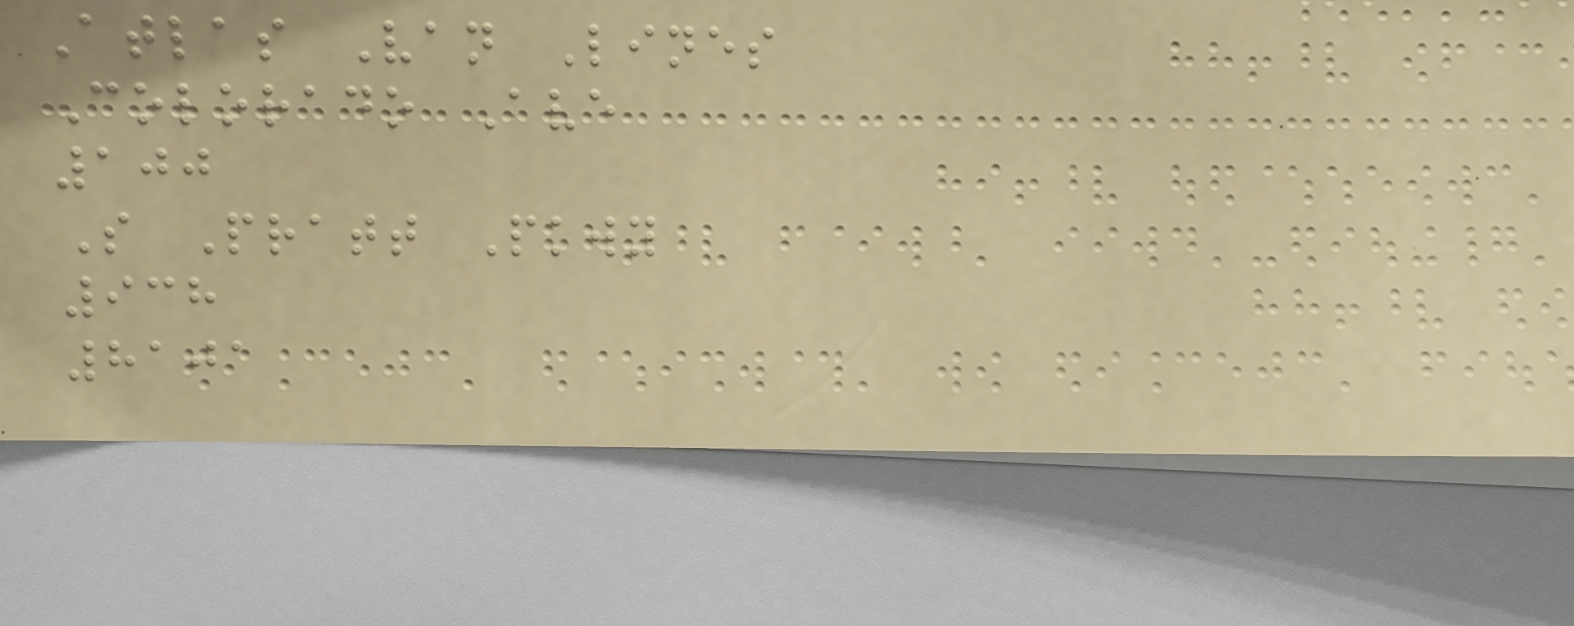Atlas Van Lines
Colorado Ave
100
S Pratt Pkwy
938
8101
